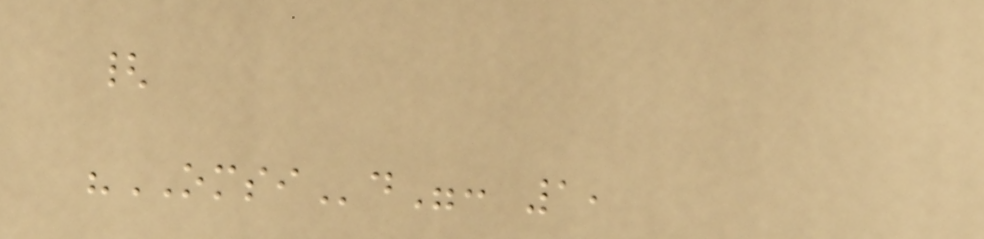{
"OMSId": 1,
